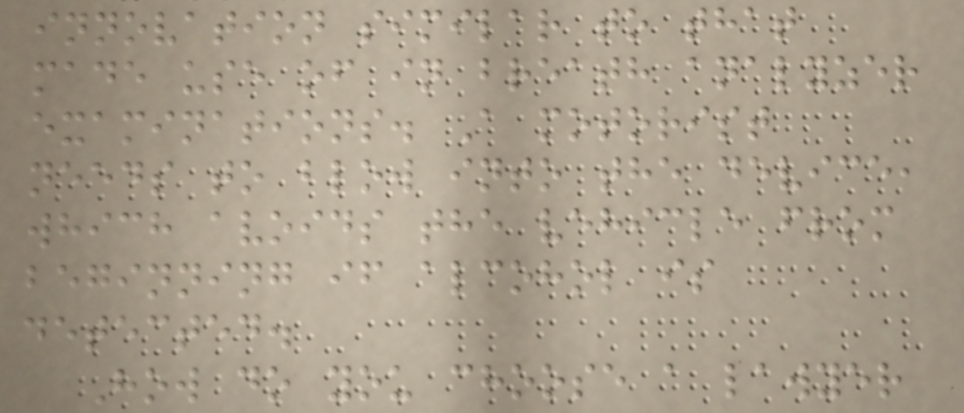innovation similar to that
made use of in breath analyzer
examinations. A motorist
needs to blow into the device,
which avoids the vehicle from
beginning if alcohol is
detected.
How do you choose a lawyer
